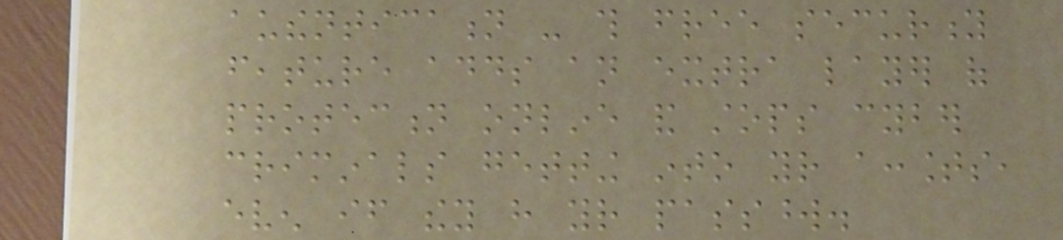authentication - this free security
feature adds an extra layer of
protection online and stops cyber
criminals getting into your accounts,
even if they have your password.
